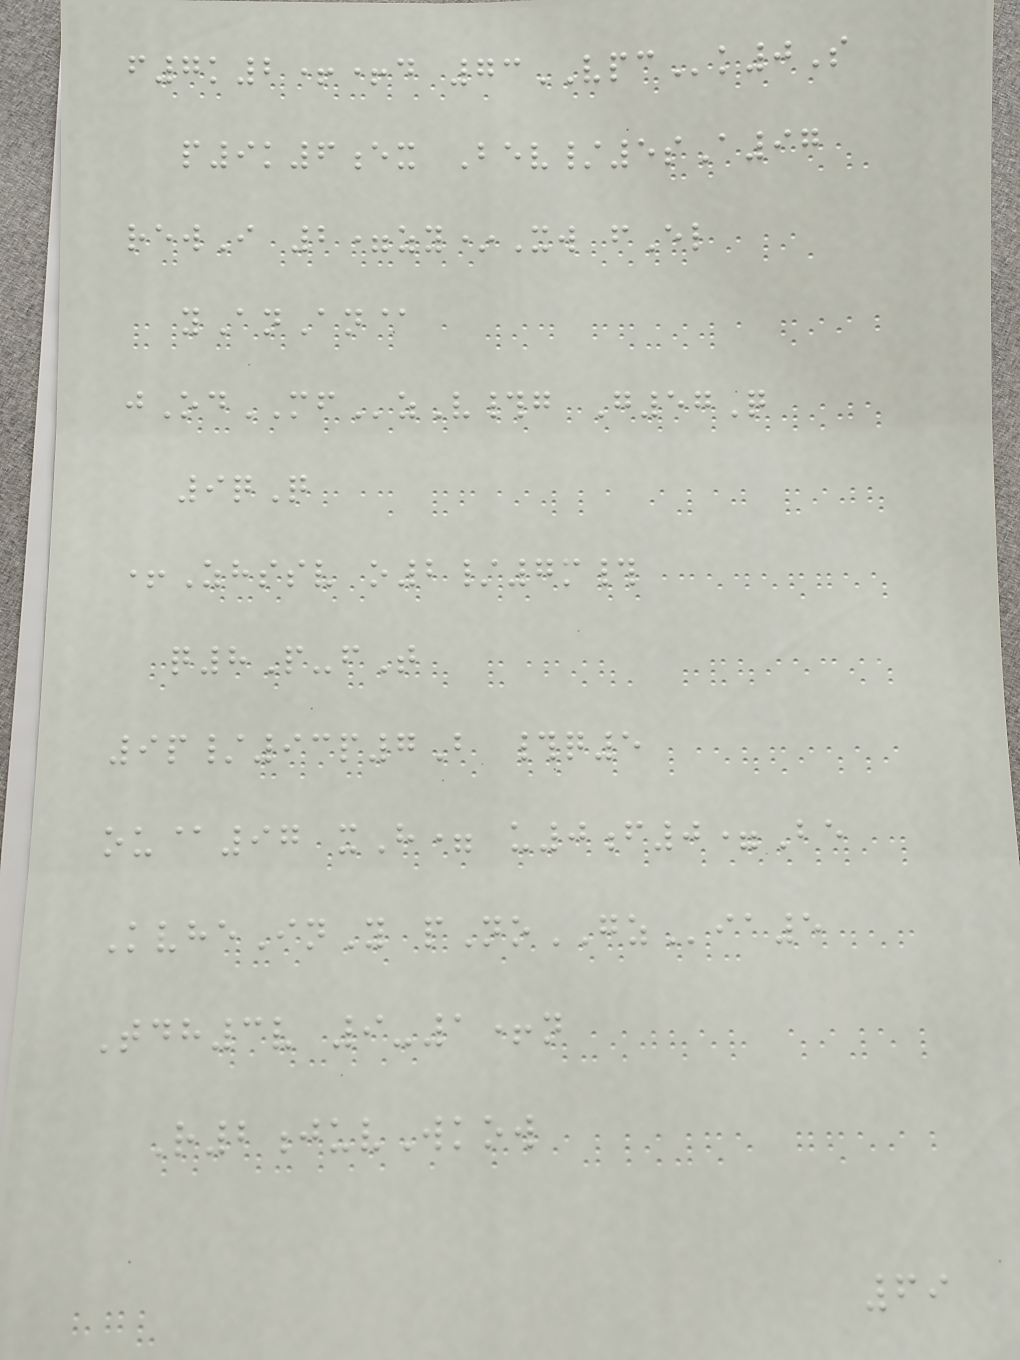f7k2++d 73VPCk0S
p9k6ex Bev/5sA97
rewI 2=zy*Xw fEl
yAnAn@
jOdMFzV#g G57Q
9qQ
+Zhssv o2/7m#
q8P-fT
9p/93p7B #q5
ou@97 xH= u0f0=Be
KvheInY pNoGZia5
Tdh3v 9-1+n
R2juvWkow
69
